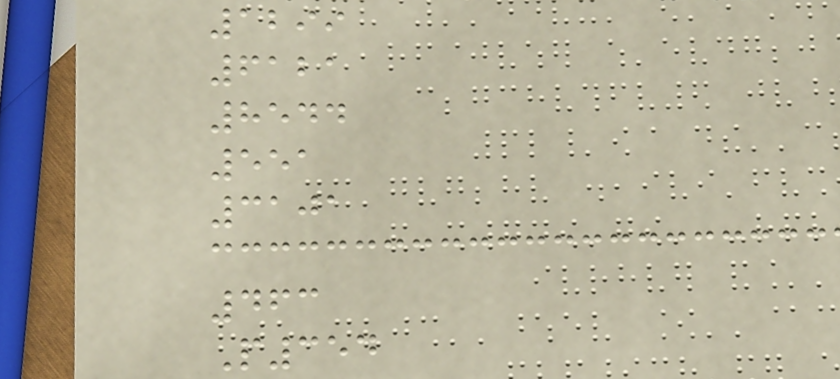1299
6121
8544
551
3101
463
P354
